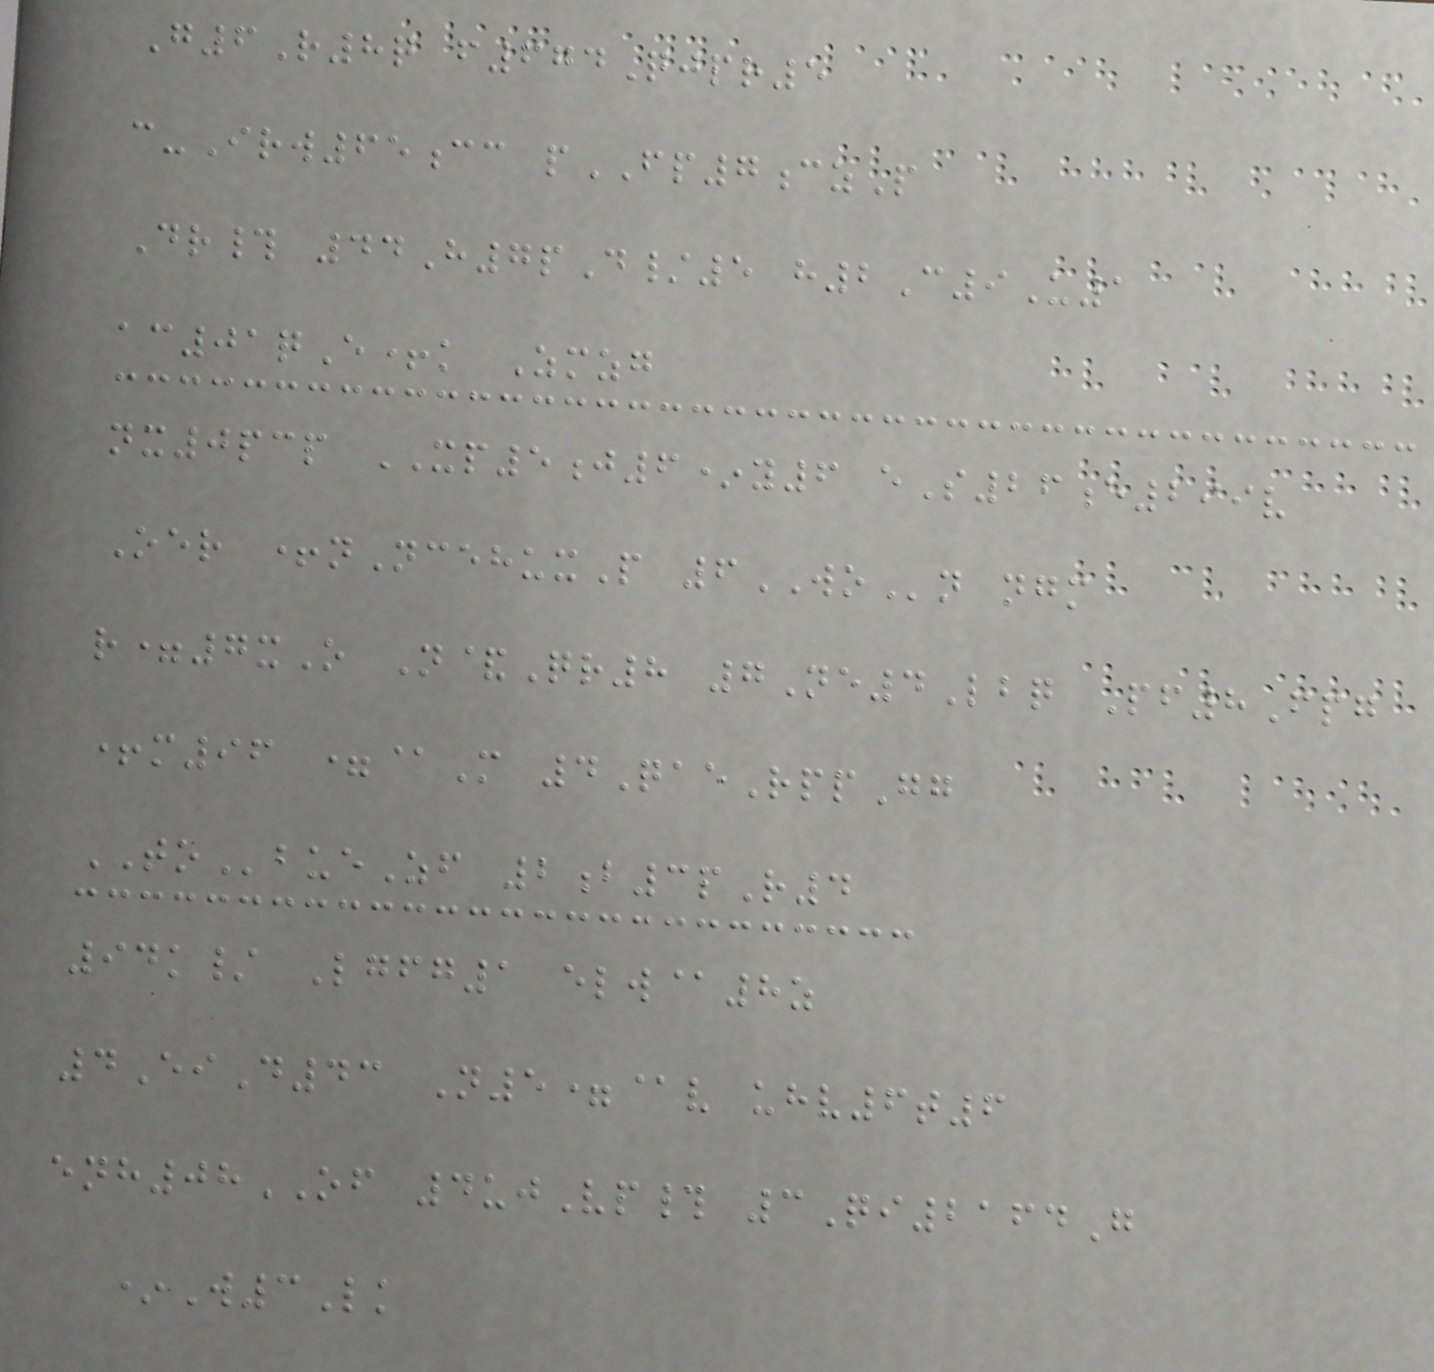G6R8q f674Qjpr5
c-Irw65cc pFP7czP
Dr# 44H7pD/5 h2C9U1
ac01qE+k Zmzg
nx0pcp XP5j6*y6 eS26e299v
Oer +nNcehuxP 6WOn ngm
r=7xO N&Qr8 7Ne4Lbq Pf8Fpg
+m96 =@M 4QaeRppGg
TObueZf 2b3pR4
94k/ Lgfg1 elw@8z
4EiD43 N5=@v uhv6t6
enh08OF 4ujVp# 3Qi2164G
*W3Lk
